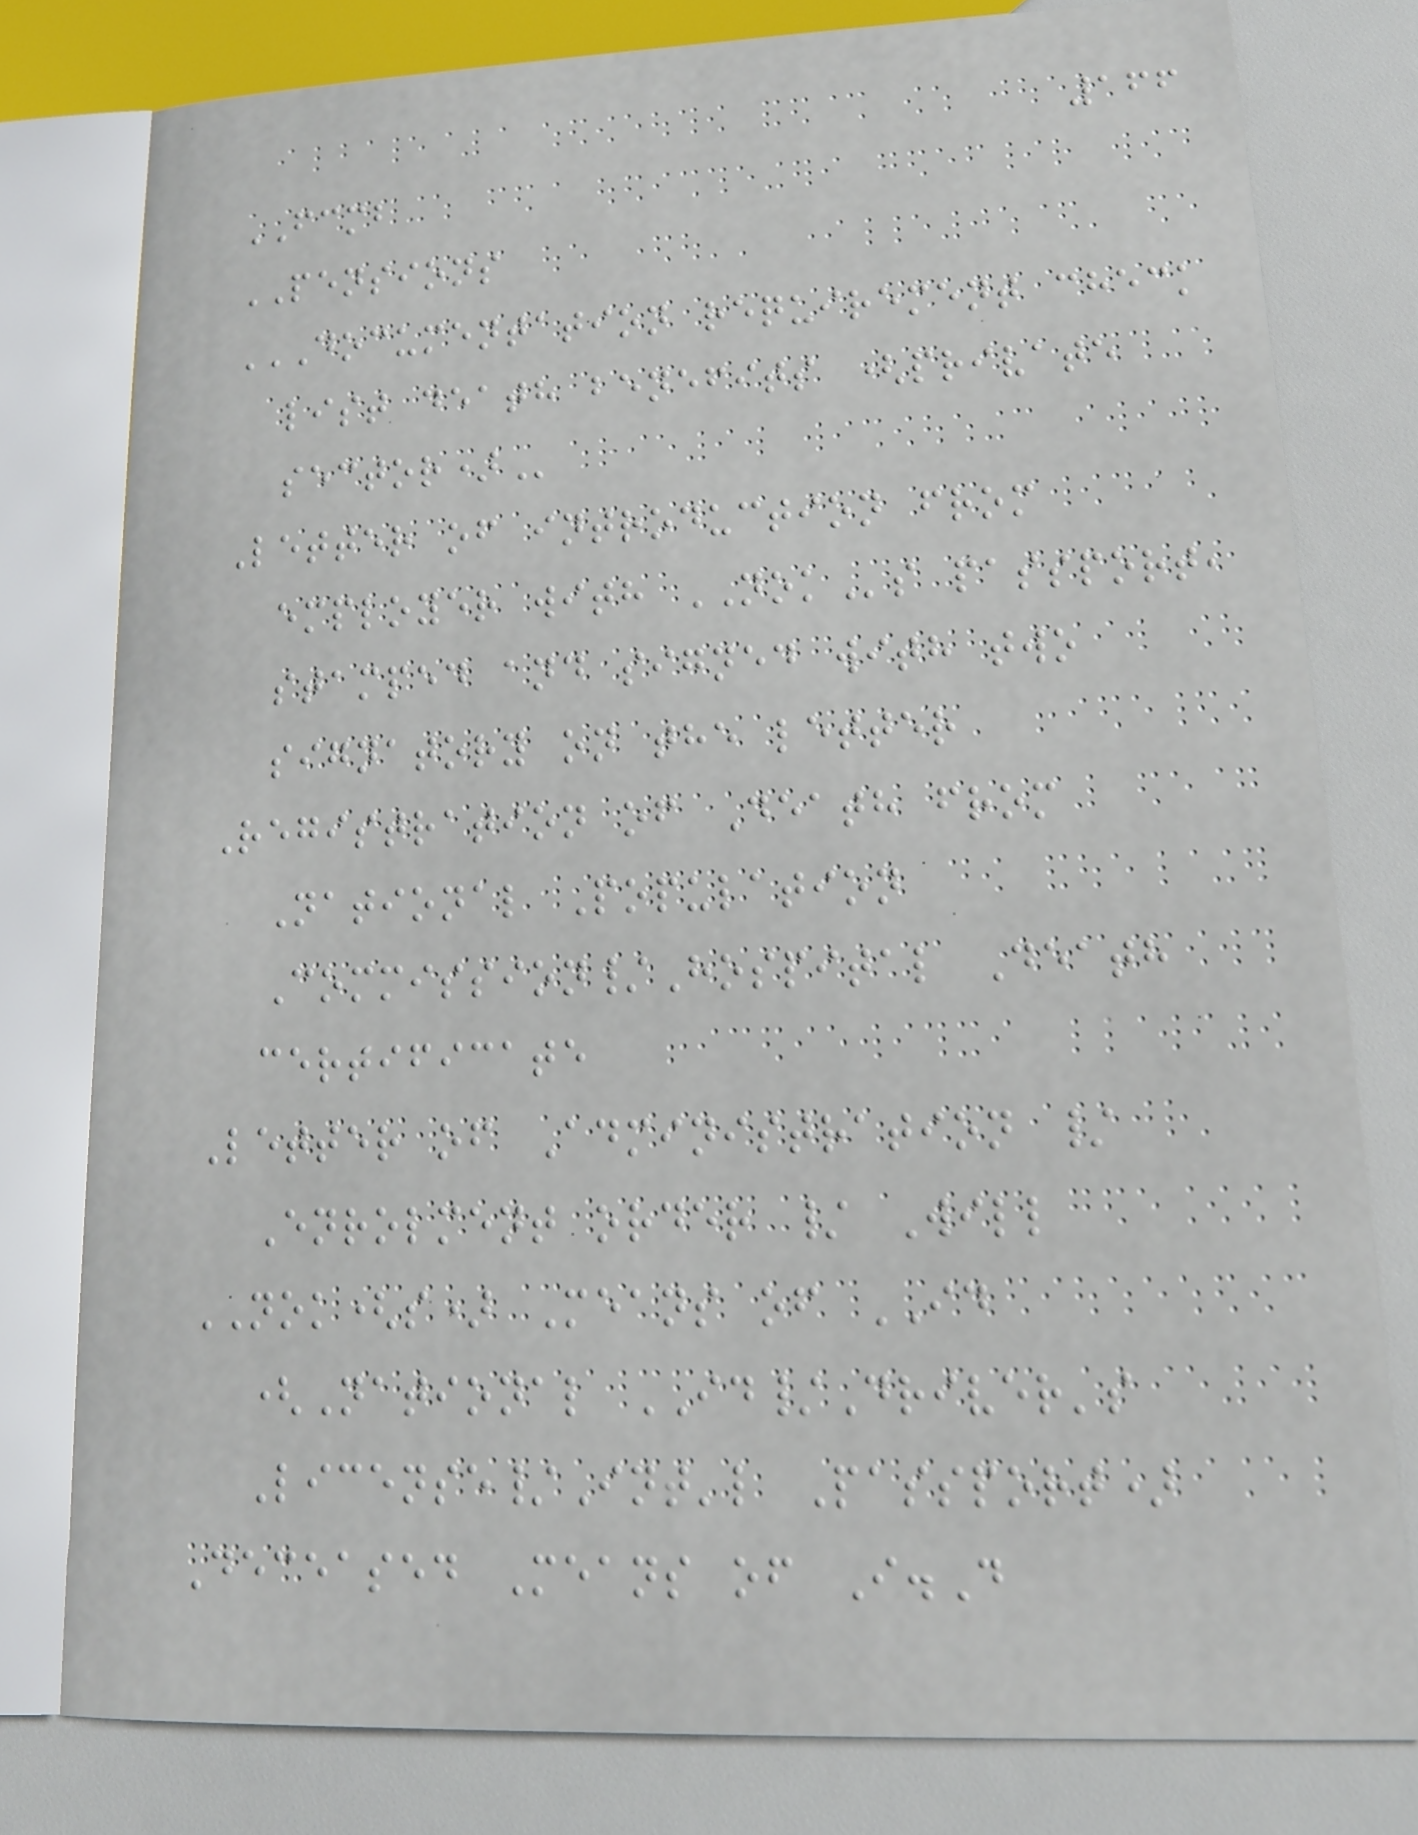166
FCMB
PENSIONS
DOCUMENTATION REQUIREMENT CHECK
LIST DEATH BENEFITS (PRIVATE
SECTOR)
Letter of introduction from
employer with NOKs passport,
stamped and signed with two
signatory on the letter
Registration of Death from
National Population
Commission/Hospital Death
certificate
Letter of Administration /
Enrolment order / Will
NOK(s) Means of ID
(National ID/Driver's
License/Int'l Passport)
Deceased Means of I.D
